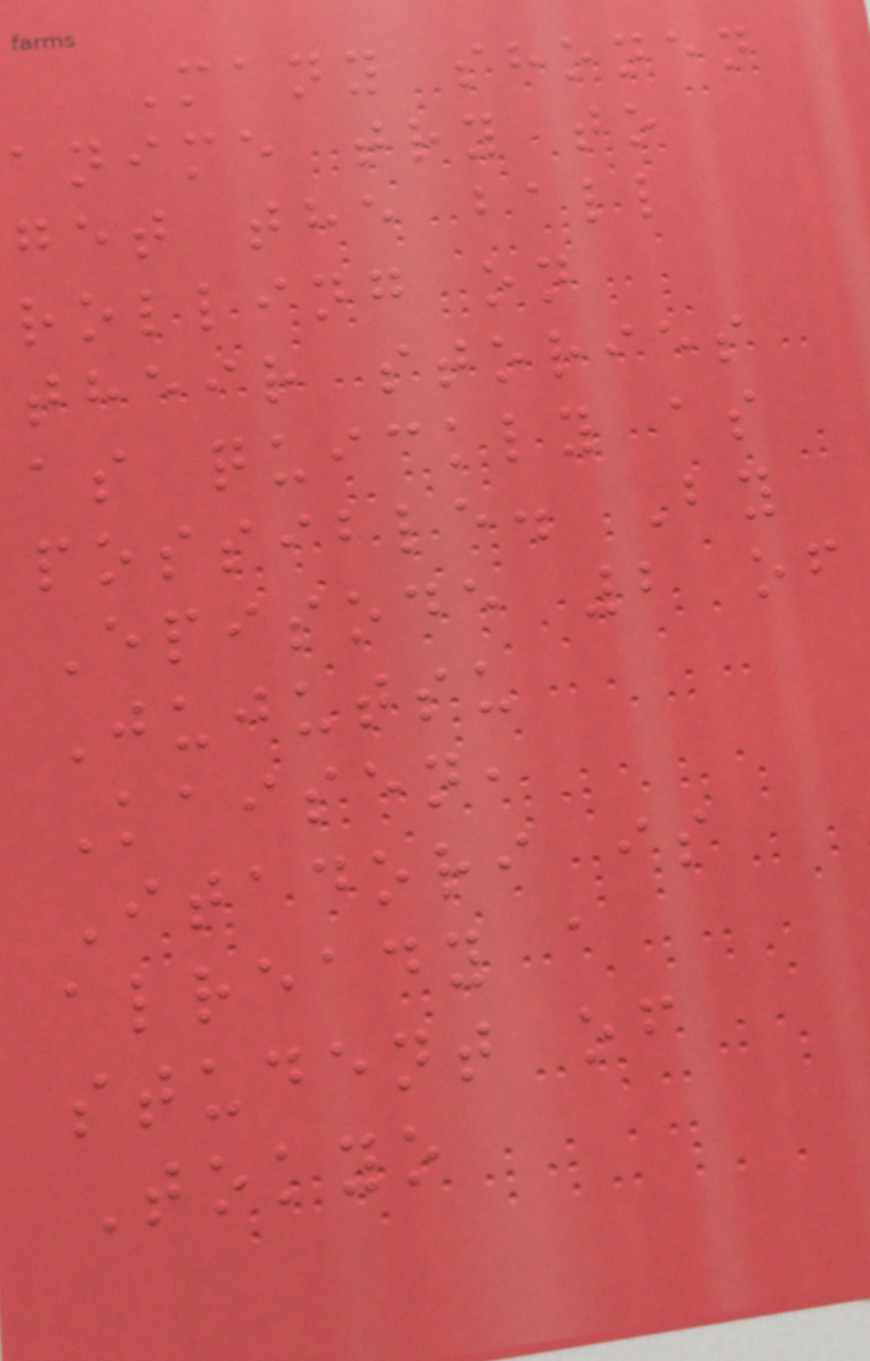Many shonen
anime try to
get the ball
rolling on
their stories
as quickly as
possible. By
Episode 2 of
Jujutsu
Kaisen,
Itadori is
already a
student of
Tokyo
